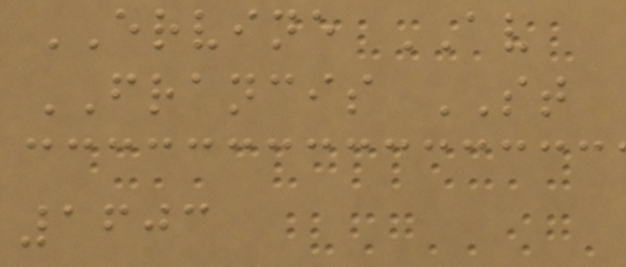ERVINE AV
FRANCIS ST
1603
